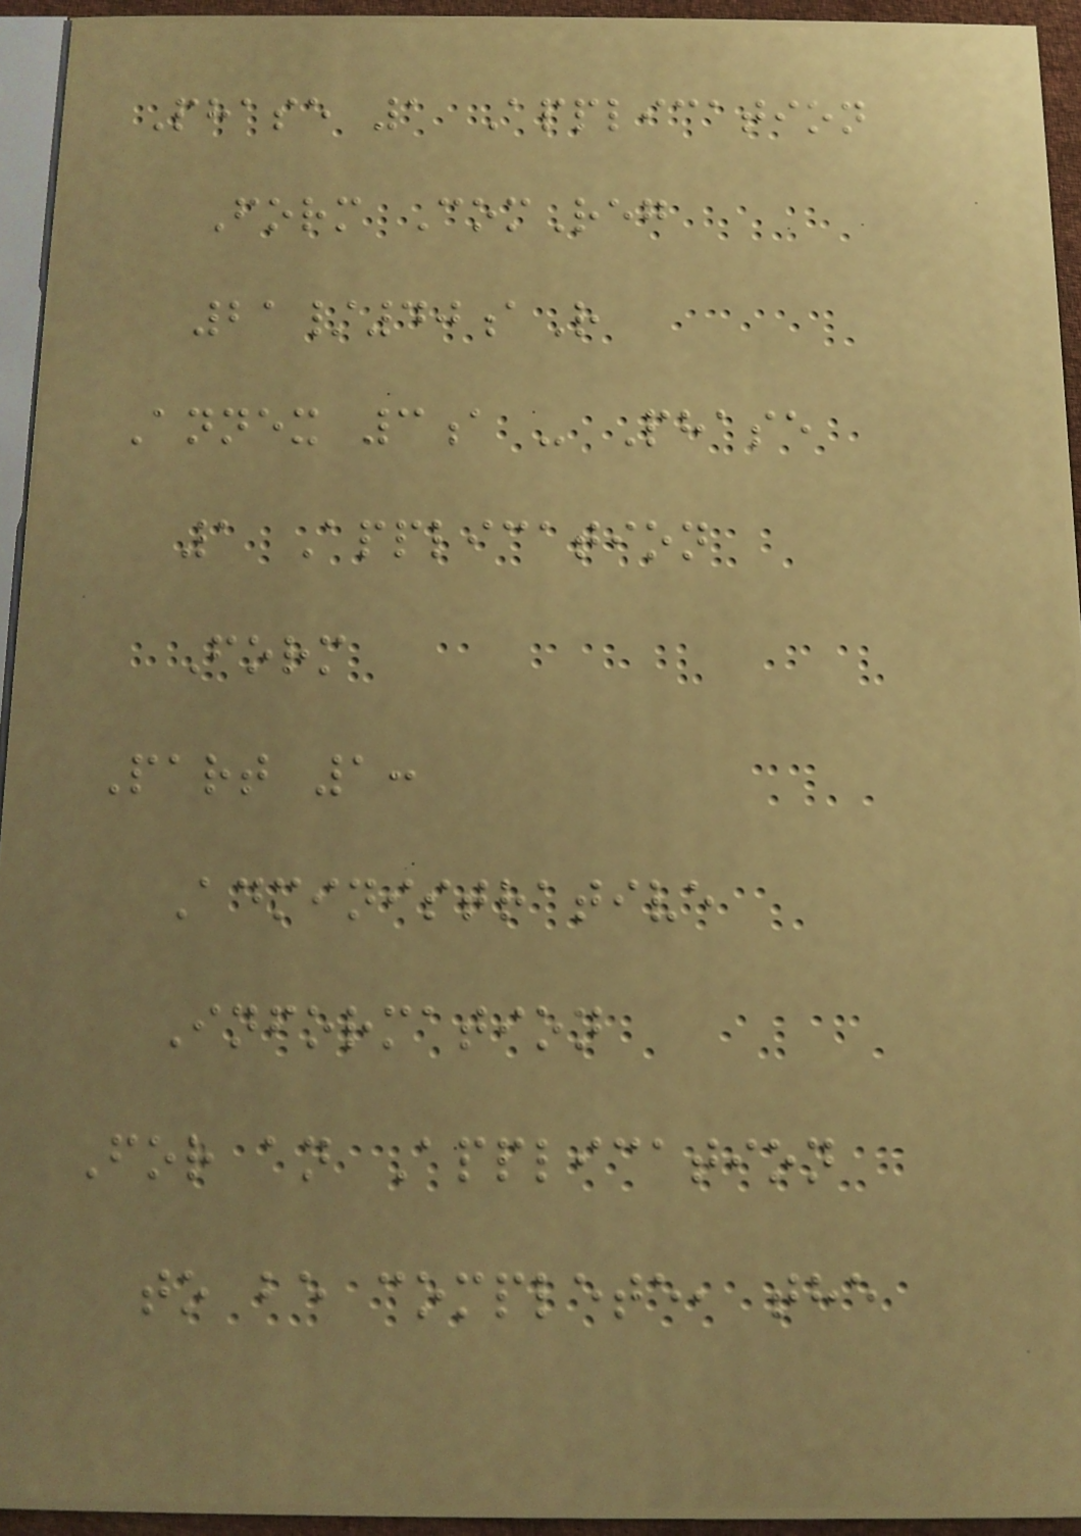Phase 1 Application
Form ComReg
21/40aR
Annex 3a - Phase
1 Application
Form
Part 1:
Administrative
Information
For an Application
to be complete, the
